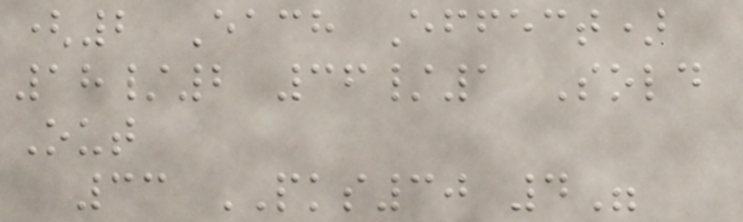(2 Each Effect)
18/2 36/1 Sold
Out
33 PKS30 4"
